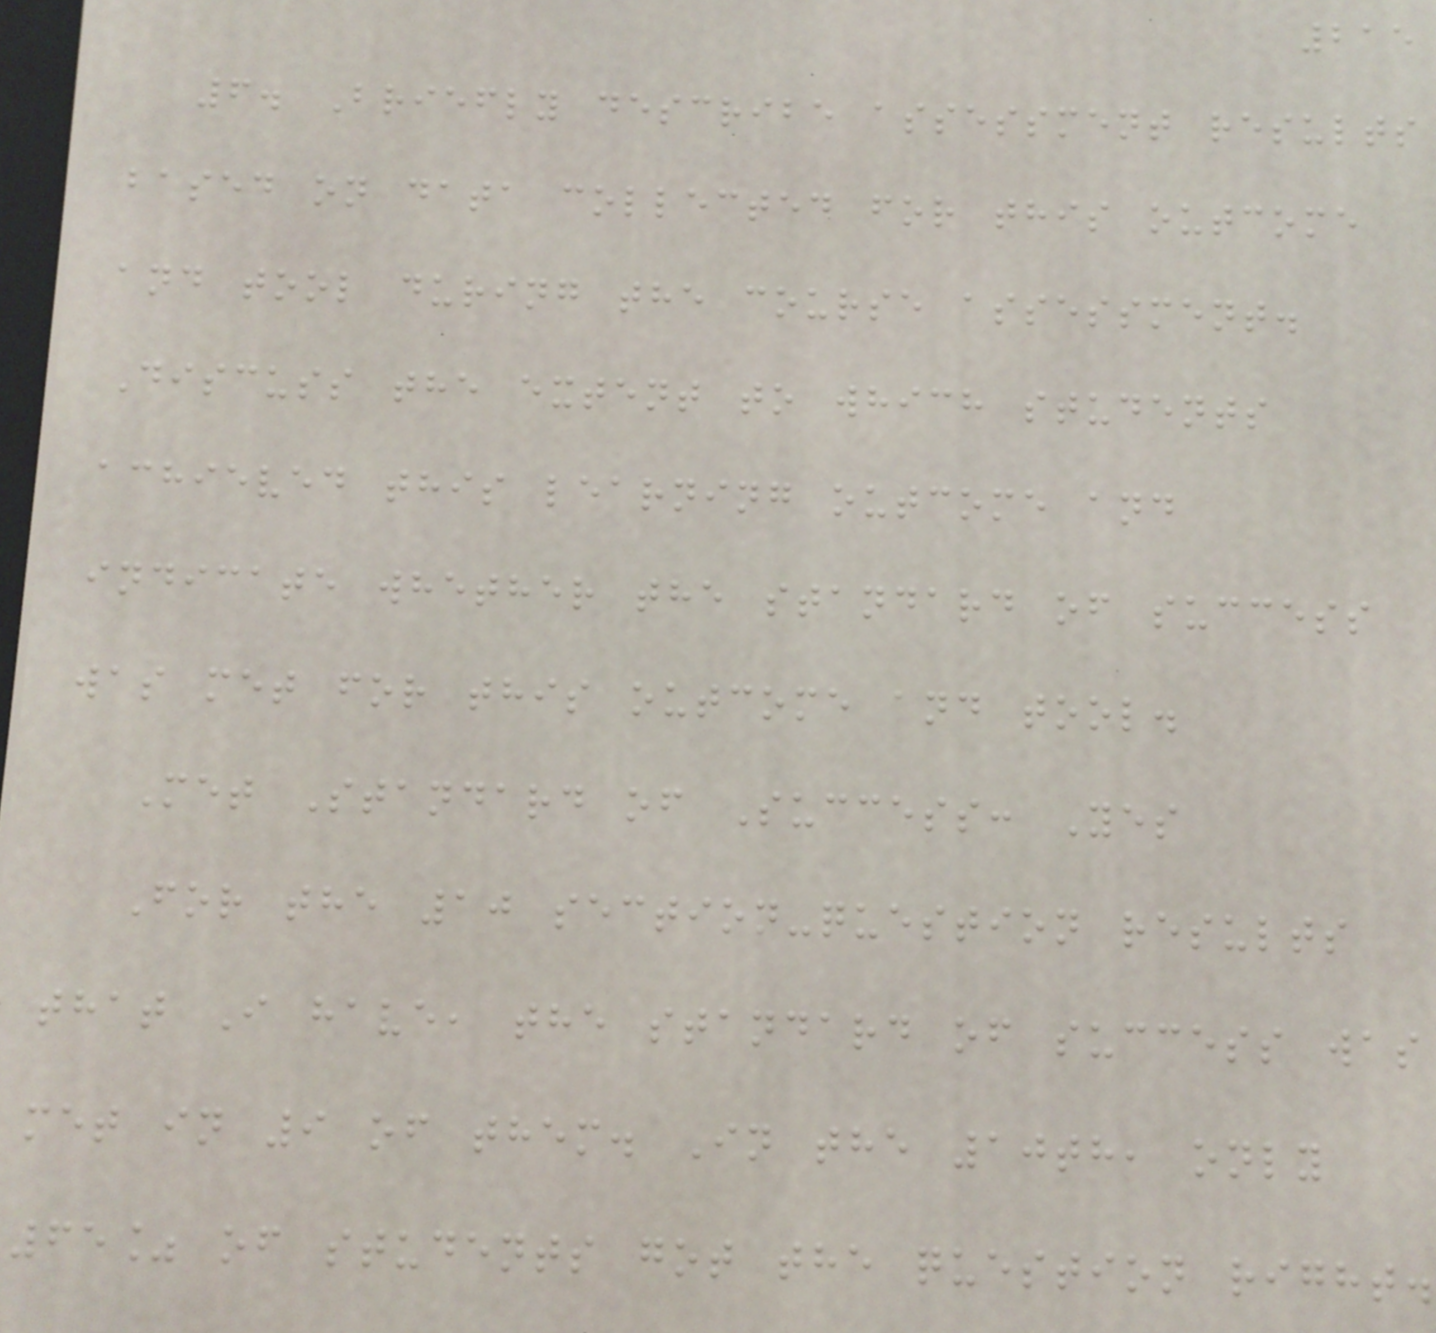215
6. Briefly describe assessment results
based on data collected for this outcome
and tool during the course assessment.
Discuss the extent to which students
achieved this learning outcome and
indicate whether the standard of success
was met for this outcome and tool.
Met Standard of Success: Yes
For the 10 section-question results
that I have, the standard of success was
met in 9 of them. In the 10th, only
65% of students got the question right.
